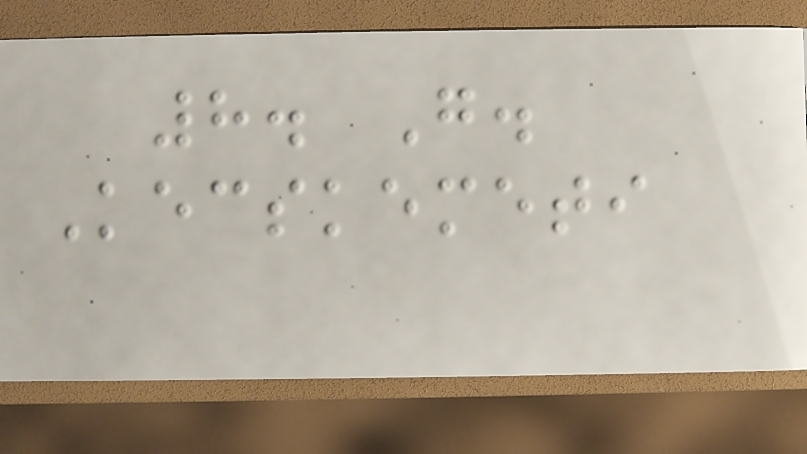8. G.
Kecskemeti
